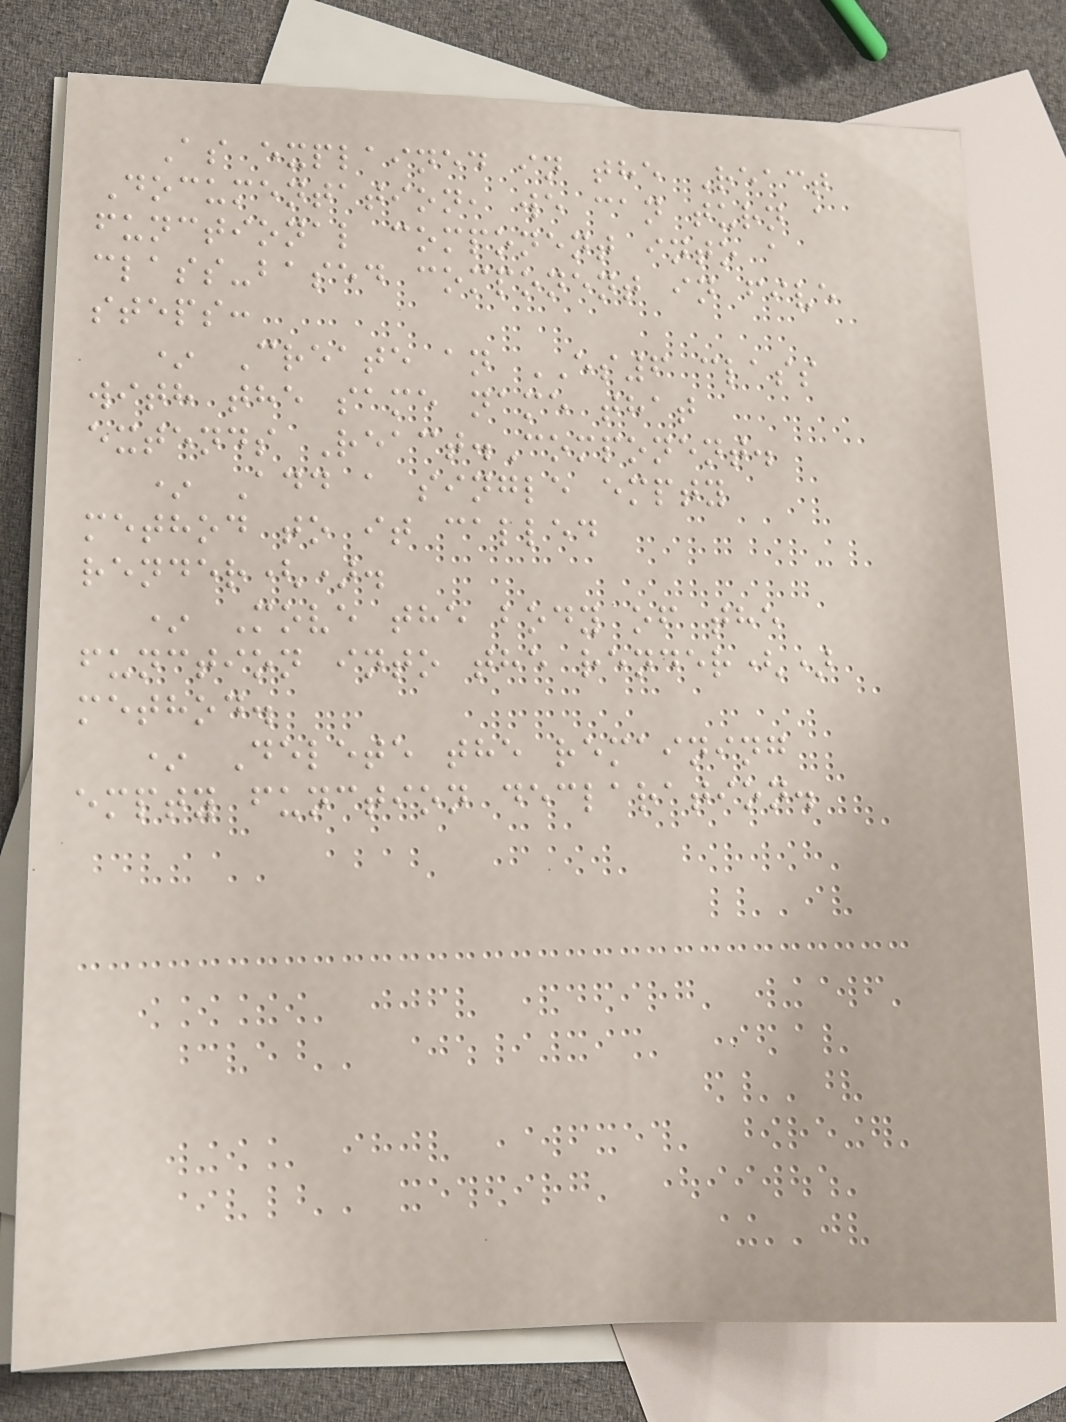As explained in the React
Documentation, we can turn a
functional component into a
class-based component in five
steps:
* Create an ES6 class
with the same name that
extends React.Component.
* Add a single empty
method to it called
render().
* Move the body of the
function into the render()
method.
* Delete the remaining
empty function declaration.
